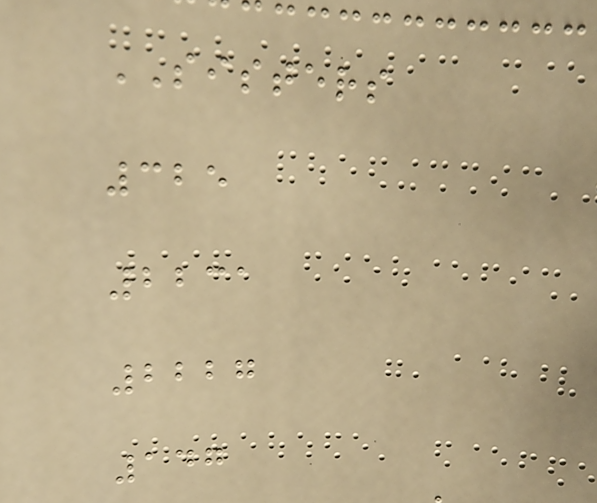SISTERS
325
2231
2227
147
